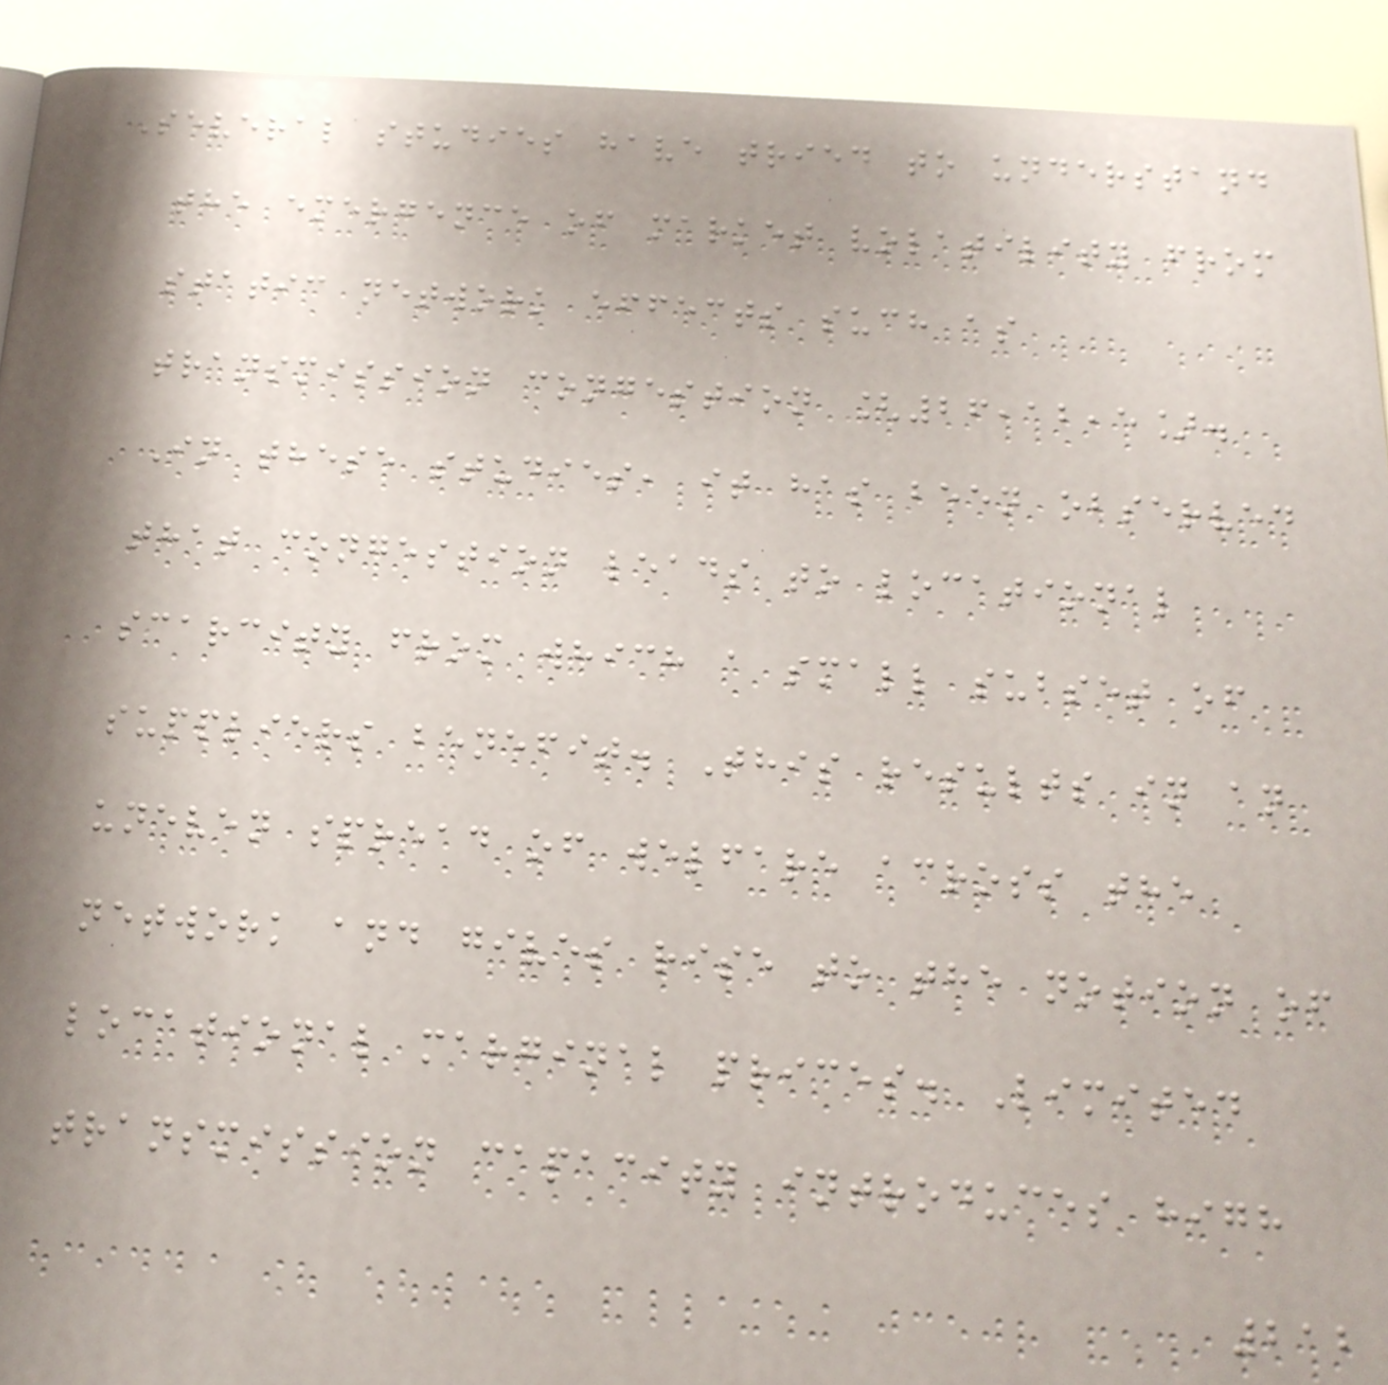Several studies have tried to understand
the emergence of market volatility from
static network effects such as
transmission congestion [26,12,5].
In these studies, it has been observed
that congestion leads to locational
scarcity from which a small subset of
suppliers benefit. This results in an
uneven spread of welfare across the
network and gives rise to the notion of
locational marginal prices. Limited
transmission capacity introduces high
212
